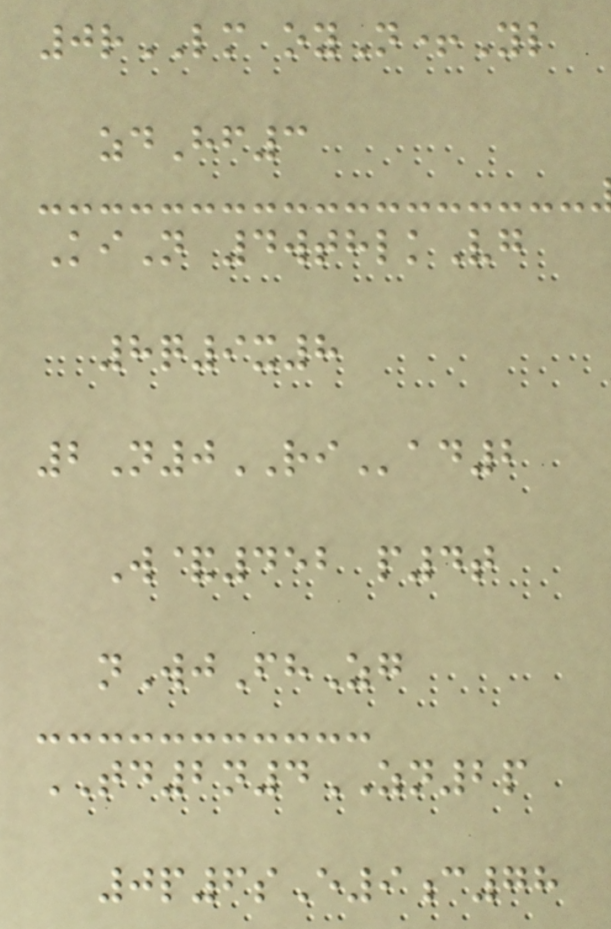0rLM oyN+Yl
zdHf3
KiN 4wthlkVg
8q9x8
2N0RIad2
W&452 p4t
nWjFhZg
TD2n4ZN2p
0p6sE9c78
